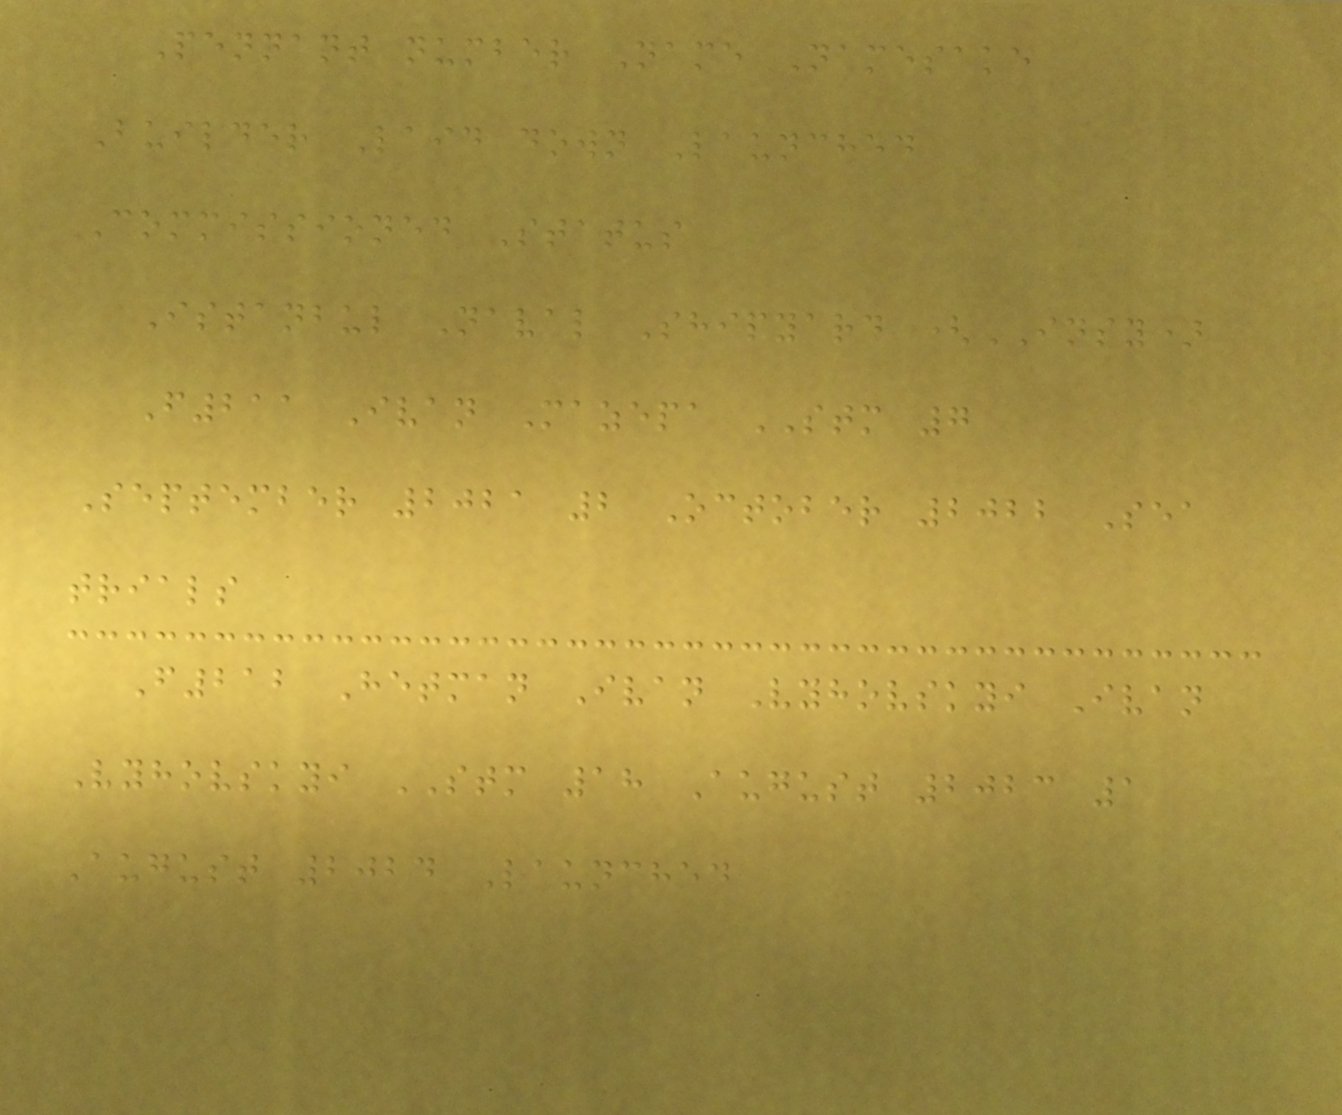Pennant number Name Namesake
Builder Laid down Launched
Commissioned Status
Istanbul Naval Shipyard (INSY)
F211 Ivan Mazepa STM 7
September 2021 2 October 2022 Sea
trials
F212 Hetman Ivan Vyhovskyi Ivan
Vyhovskyi STM 18 August 2023 1
August 2024 Launched
